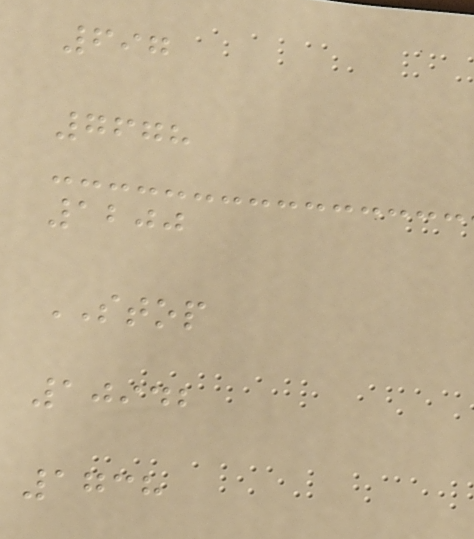697
7678
1200
STOP
10942
1738
